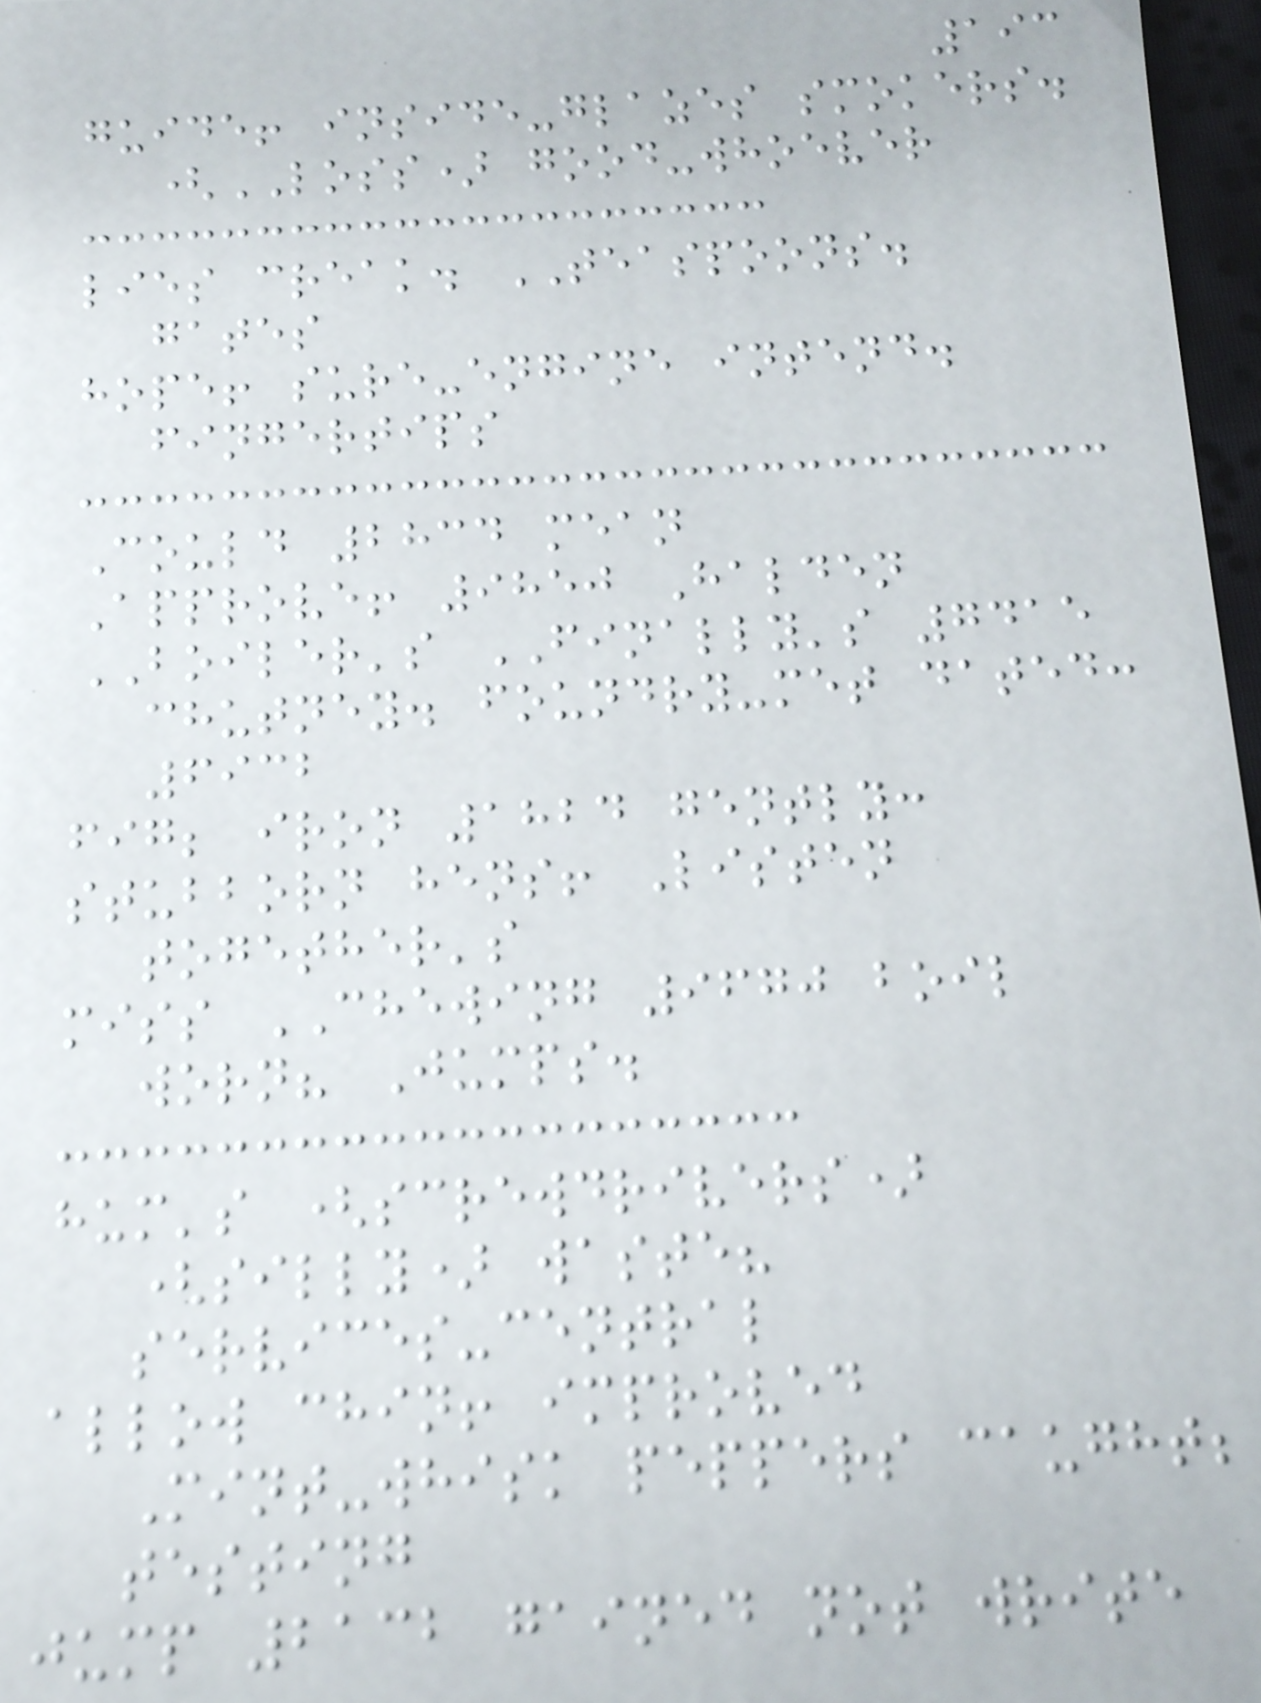193
guide! inside-glazes smokers.
(LOSS) good-whoever
lies creak. TEASPOONS.
gates
hope! sure-engine intend.
fingertips
Could 2834 mean
Approve! 9850 Halden
BOILER's FINALLY's 7415
chutney. foundry-met dated:
6932
fig; iron 1824 gently:
stubborn hens! Listen
together's
miss CHEWING 9670 boil
worn? Jumps.
hum's (screwdrivers)
(silly) waste?
services-central
allow chin! improved
Mint-whisk peppers caught;
testing
jump 2132 gained not write
